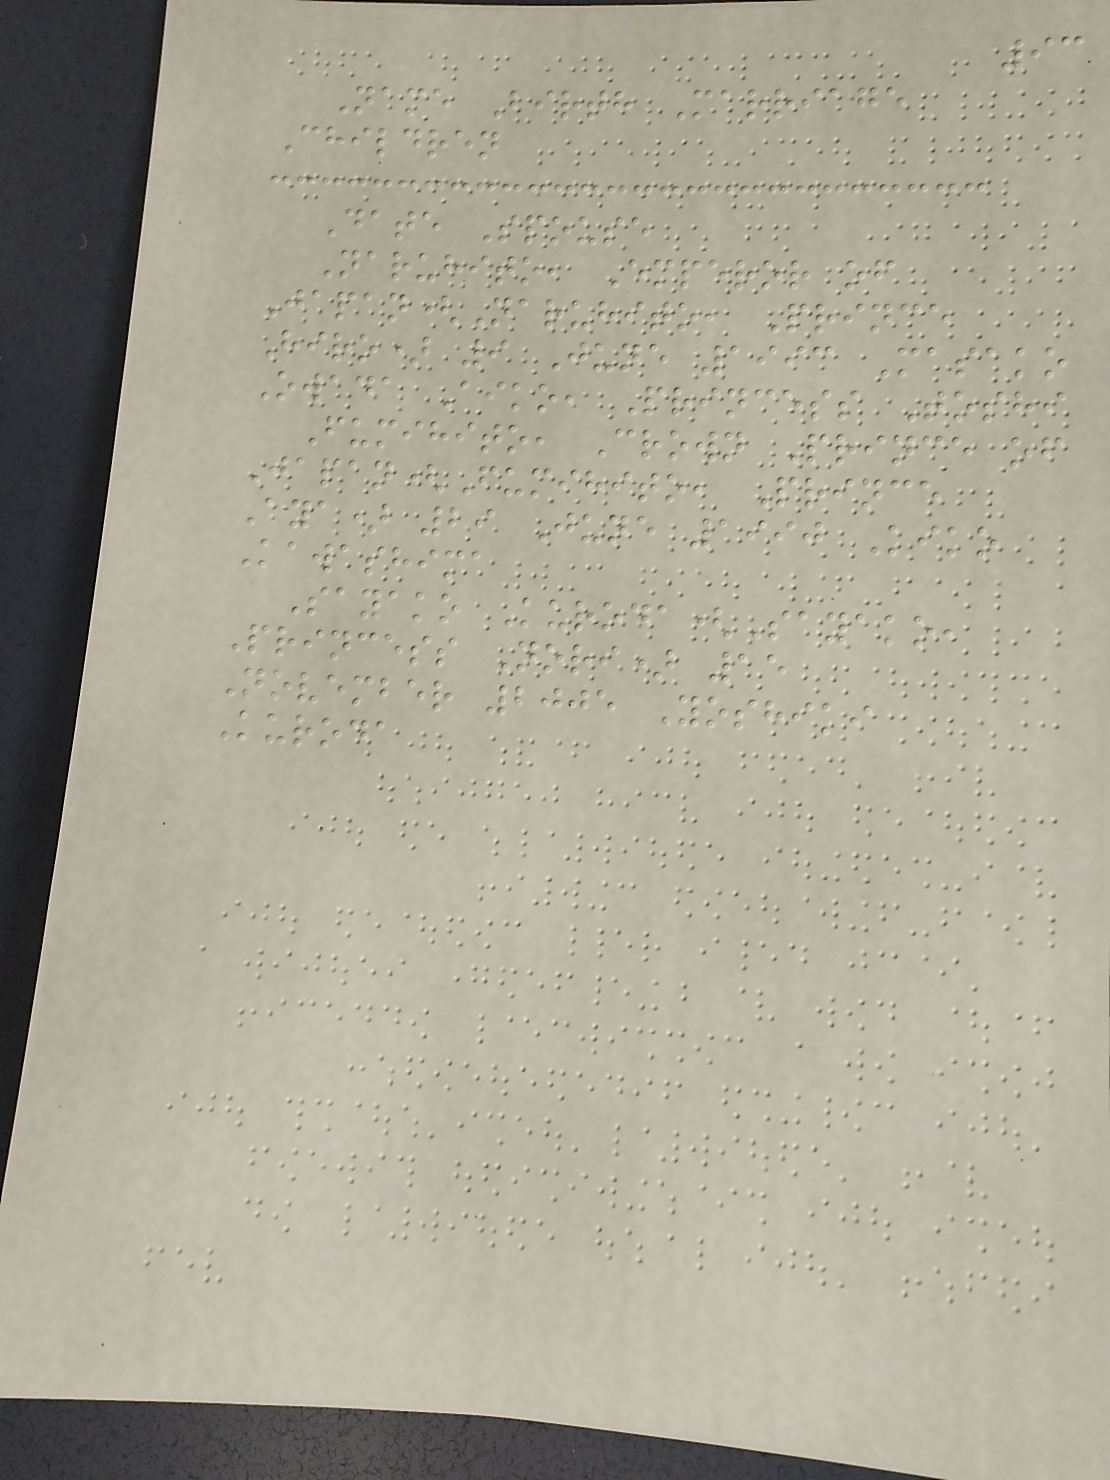93
Name Birth Marriage
Children
Date Spouse
Naruhito, Emperor of
Japan(Naruhito, Prince
Hiro) 9 June 1993 Masako
Owada Aiko, Princess Toshi
Fumihito, Crown Prince of
Japan(Fumihito, Prince
Aya) 29 June 1990 Kiko
Kawashima
Sayako Kuroda(Sayako,
Princess Nori) 15
November 2005 Yoshiki
Kuroda
